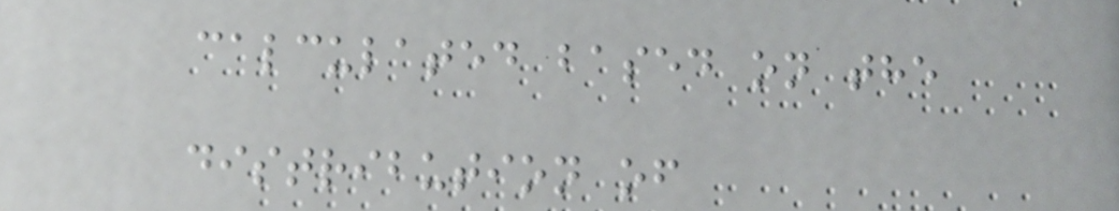calculated based on the
distribution of
